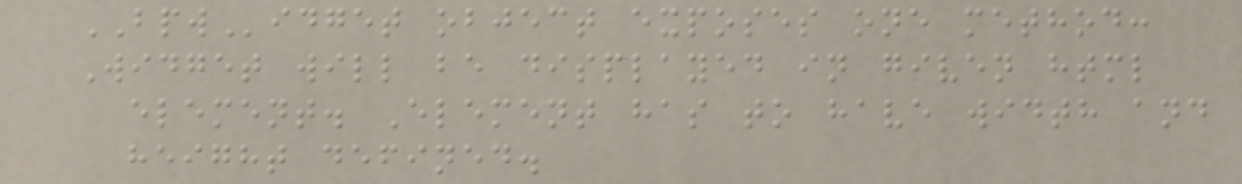BPWidget object exposes one method:
Widget will be displayed in given html
element. Element has to have width and
height defined.
